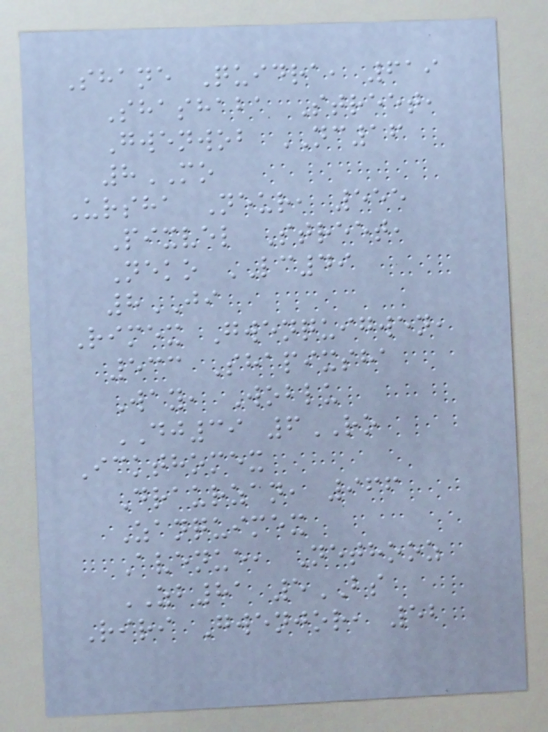Shane Quidra, 619
Shashaba Street,
Gwenwob NC16
8MO
Ursha Neur, 555
Pixvel Street,
Neko LC49
8JI
Rimex Gwenquigwen,
533 Shapixsha
Way, Woblu
DJ39 6RO
Ickthomex
Draurzan, 966
Zanquimex
Avenue, Nethooz
ZB81 5BS
Riri Gwenjor, 52
